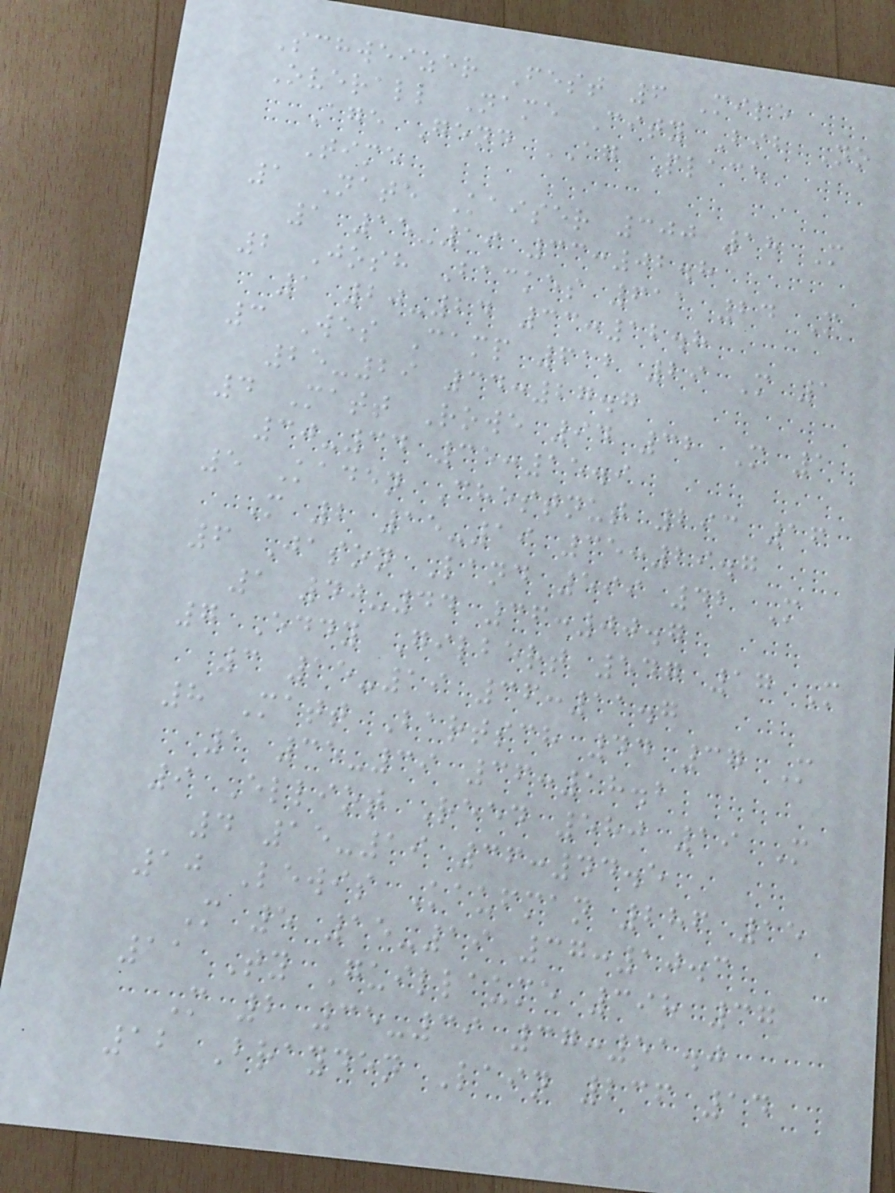Schweizer Fest 6 Mile
Overall Name City Bib No
Age Gend AG Place
Time
1 Nate Kaiser 300 18 M
1 15-19 33:02.8
2 Josh Backes 611 24 M
1 20-24 33:12.8
3 Wes Camp 612 29 M 1
25-29 34:27.7
4 Matt Rowe 94 32 M 1
30-34 35:15.9
5 Kaden Chestnut 293 16
M 2 15-19 35:29.7
6 Jason Land 599 42 M
1 40-44 36:00.7
7 Eddy Gilbert 547 17 M
3 15-19 36:11.7
8 Matt Bartsch 44 37 M
1 35-39 36:18.2
9 Elliot Reed 580 19 M
4 15-19 36:44.5
10 Lewis Kaufman 286 15
M 5 15-19 37:10.3
11 Ty Guillaume 398 37
M 2 35-39 37:51.0
12 Brayden Lain 236 14
